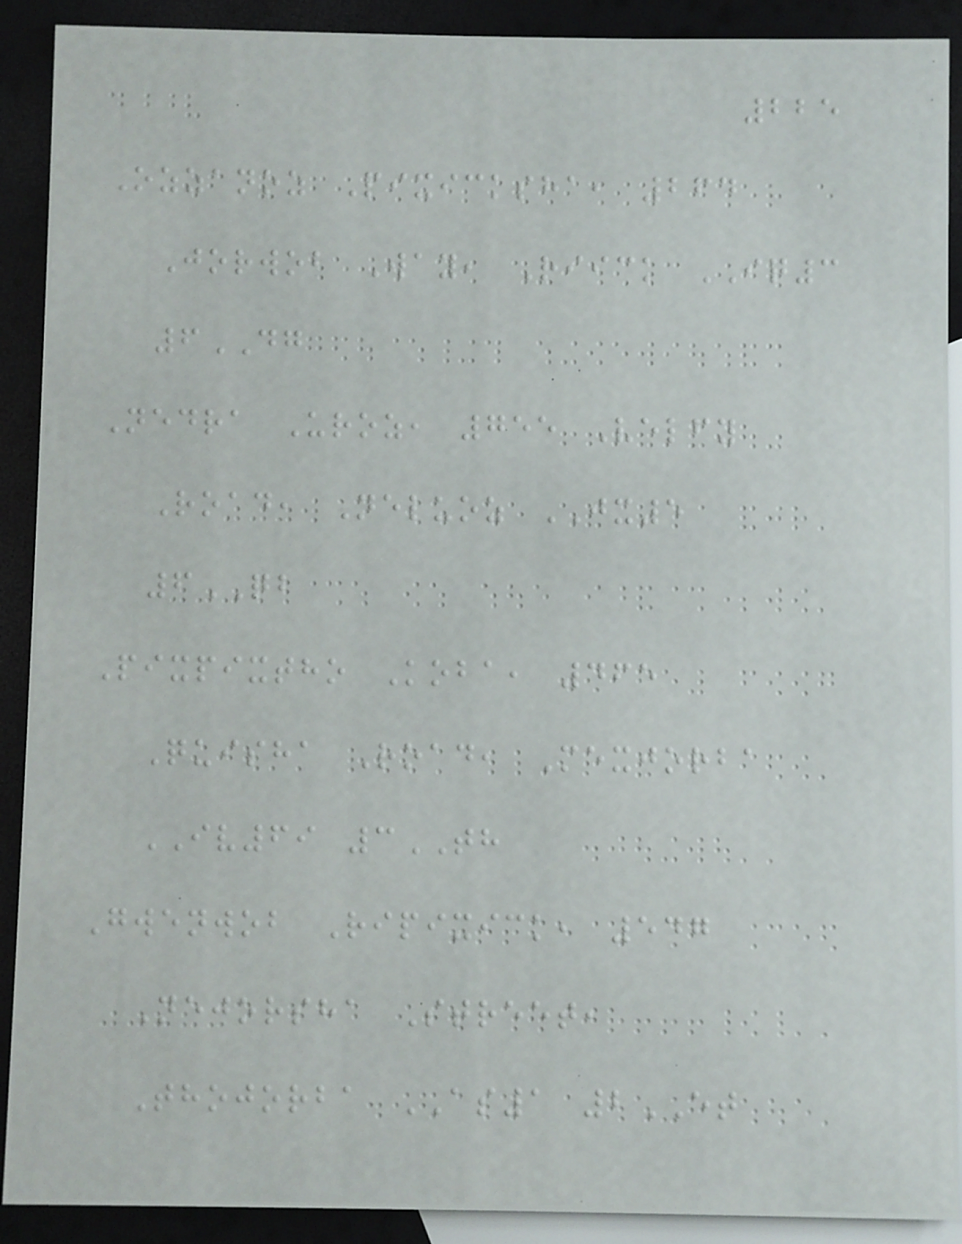225
Ozzanoz Pixicksha, 264
Jorwob Way, Riick IQ3
6DG
Nedra Uroz, 755 Velfy
Road, Neluoz JX5
6QB
Pixpixtho Koba, 465
Quisha Road, Mexjorba
IV69 3TH
Gwenwob Ripixick, 547
Nejorsha Street,
Thojorba AS1 2ET
